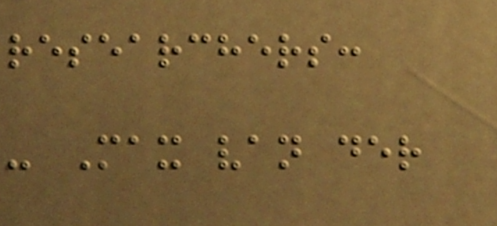researchers:
- Max van der
